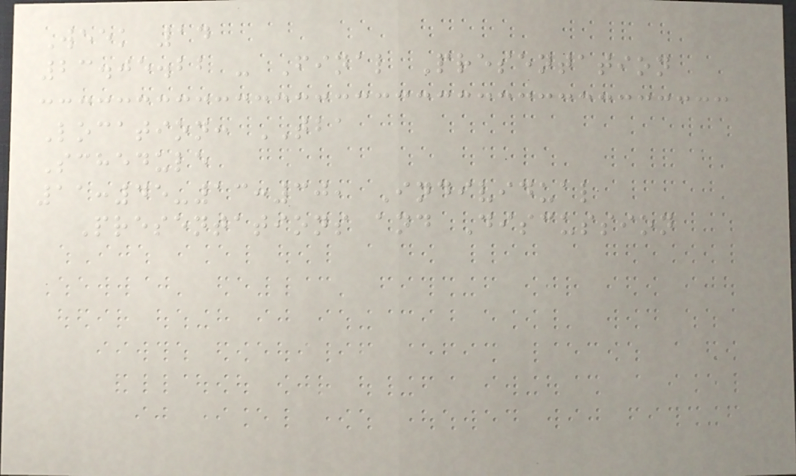Week 14
23.05.22 - Final Presentation
Location: TBA
Schedule
11:45-13:30, Individual
Presentations and Discussion
